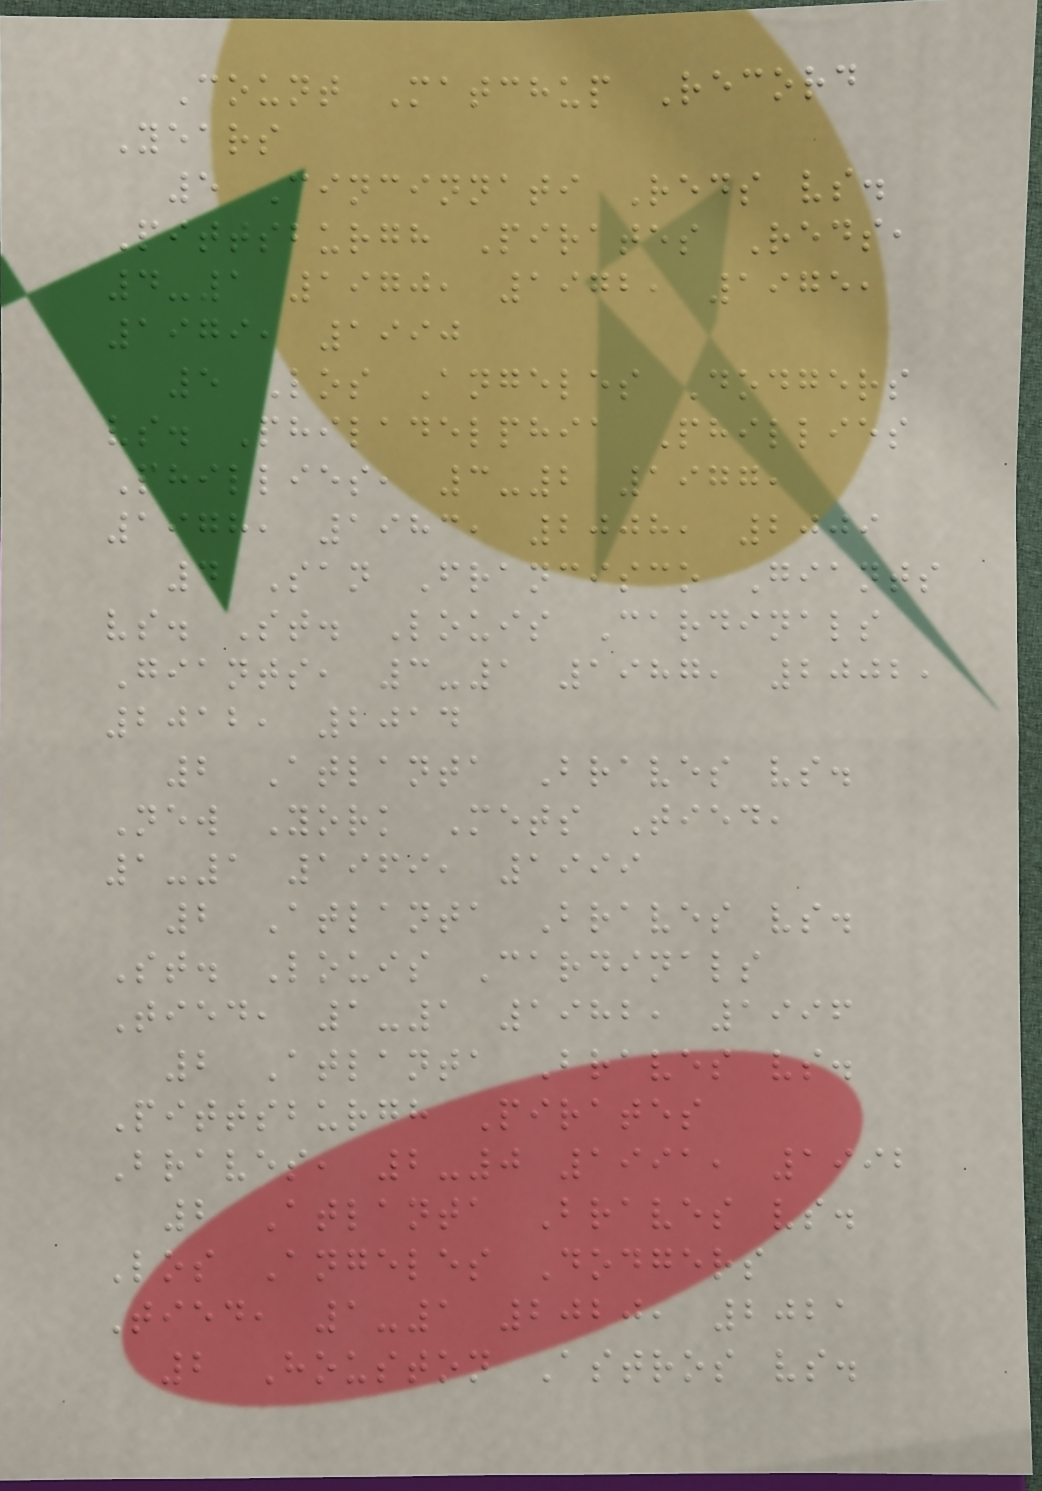Count Matchup Record
Years
5 Cincinnati Reds vs.
Pittsburgh Pirates Reds,
4-1 1970, 1972, 1975,
1979, 1990
5 Los Angeles Dodgers
vs. Philadelphia Phillies
Phillies, 3-2 1977,
1978, 1983, 2008, 2009
4 San Francisco Giants
vs. St. Louis Cardinals
Giants, 3-1 1987, 2002,
2012, 2014
2 Atlanta Braves vs.
New York Mets Tied,
1-1 1969, 1999
2 Atlanta Braves vs.
St. Louis Cardinals
Tied, 1-1 1982, 1996
2 Atlanta Braves vs.
Pittsburgh Pirates
Braves, 2-0 1991, 1992
2 Atlanta Braves vs.
Los Angeles Dodgers
Tied, 1-1 2020, 2021
2 Houston Astros vs.
